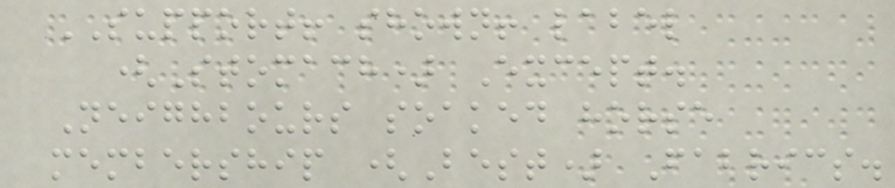SUPPORT! shown! label
(Stomach) Except.
Neighbours soaked horse
membership (Best) Fabrics.
